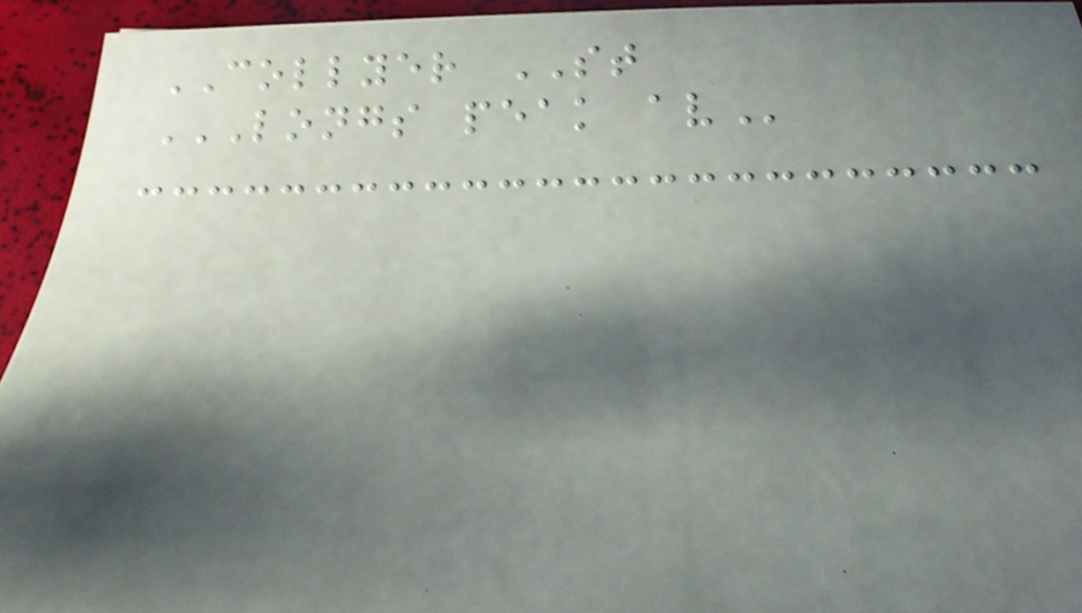COLLYER ST
LONGS PEAK AV
